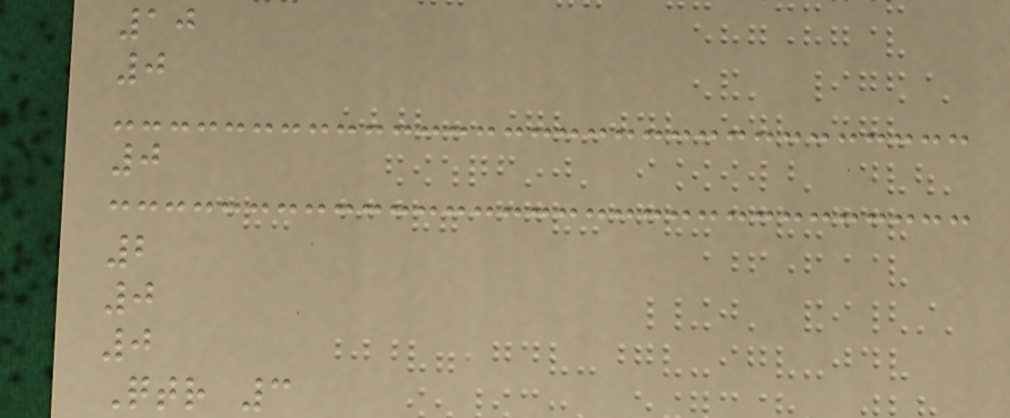10
0
0
2
0
0
Qtr 3
